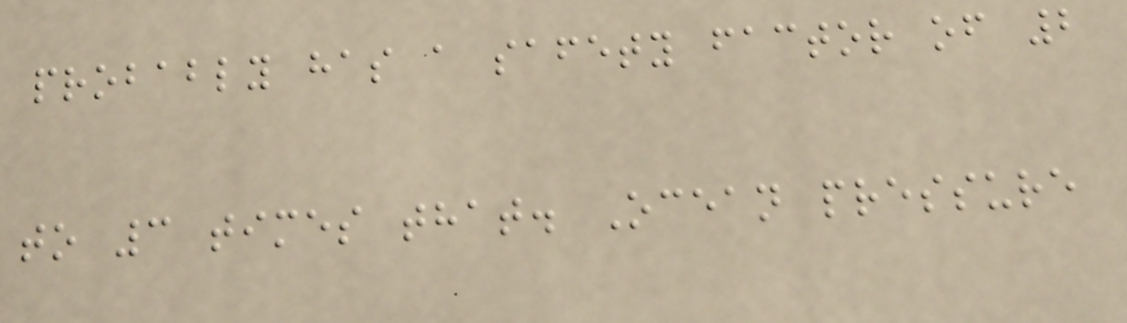probably has a safety factor of 2
to 3 times that. Ocean pressure
